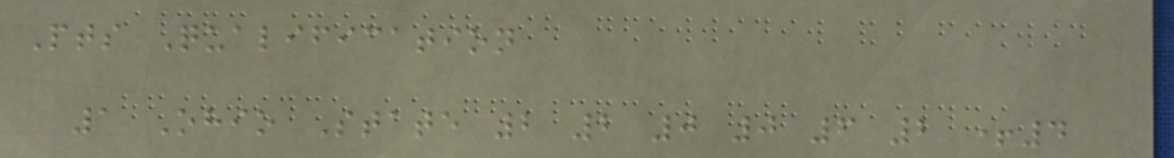Pts Qualification
1 Ohio State 2 2 0 0 6 2 +4
